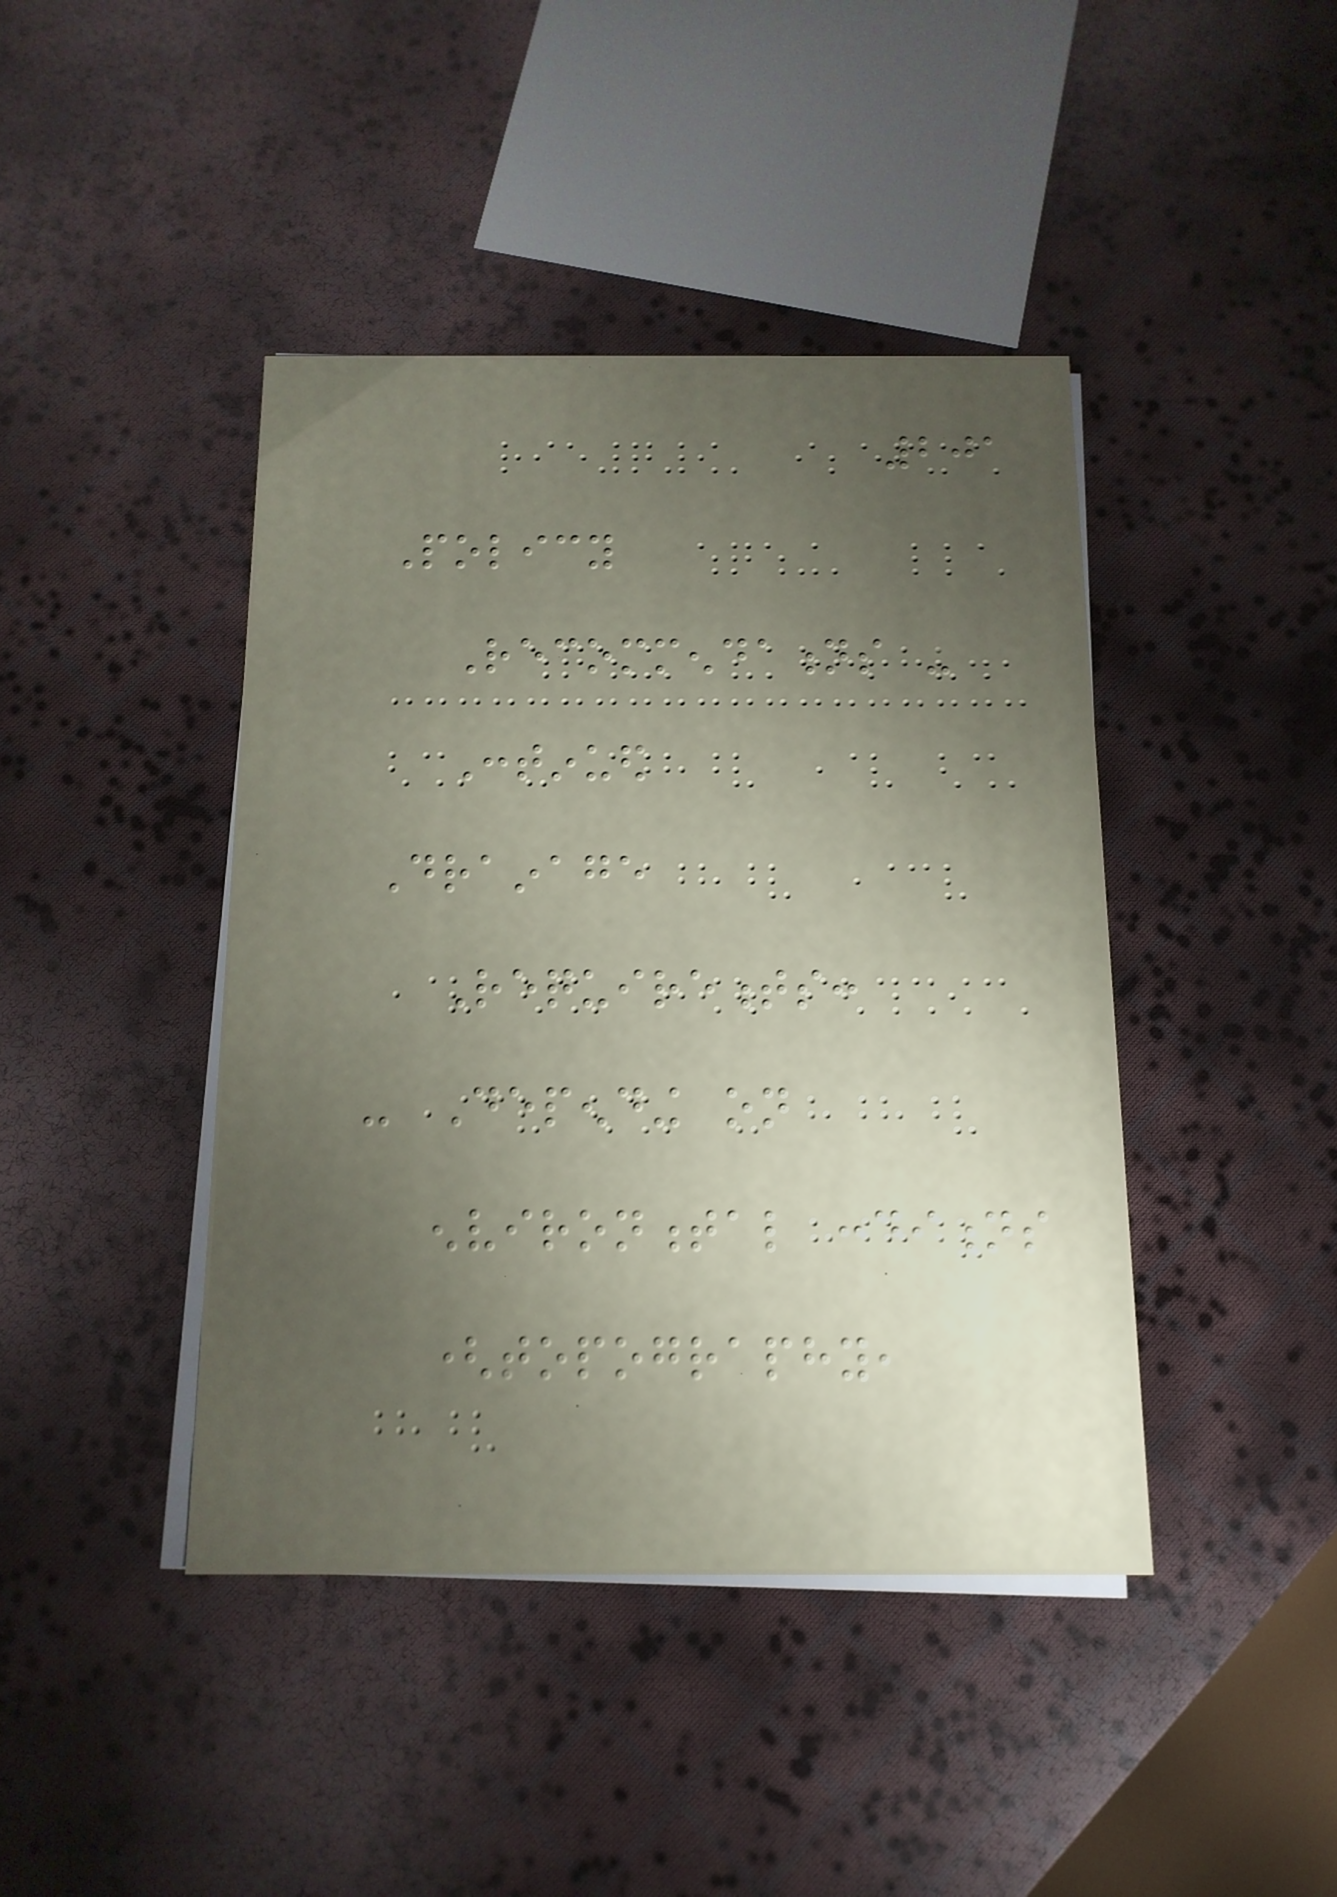201
Policy
Recommendations -
Continued
Drainage
Requirements:
- Depending on
environmental conditions
(topography,
